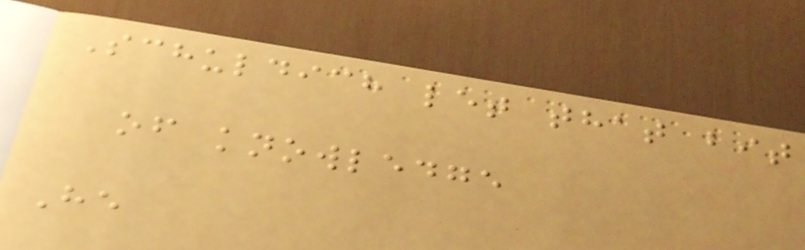Schuldich let that bit
of knowledge
He
